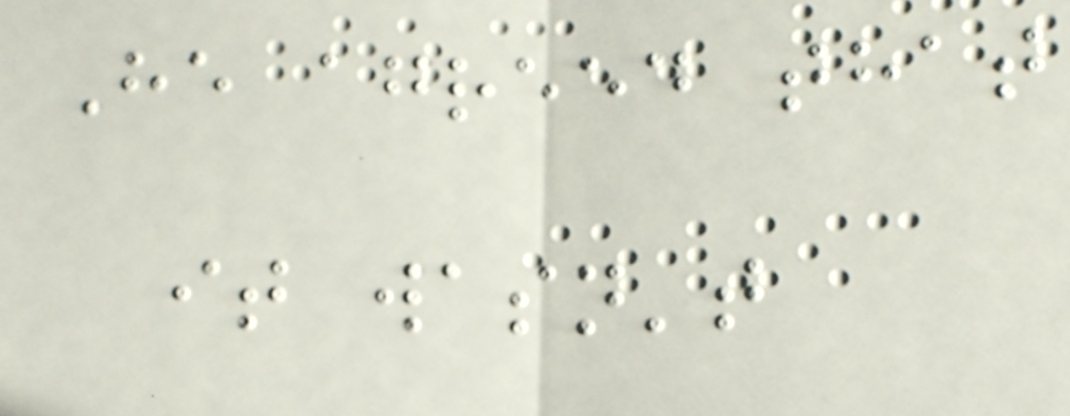He agreed that
it wasn't
